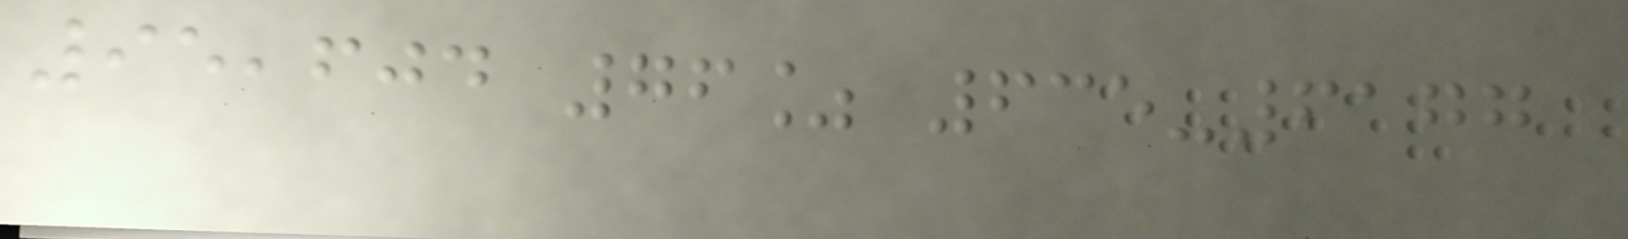95,604 76% 635-6177
